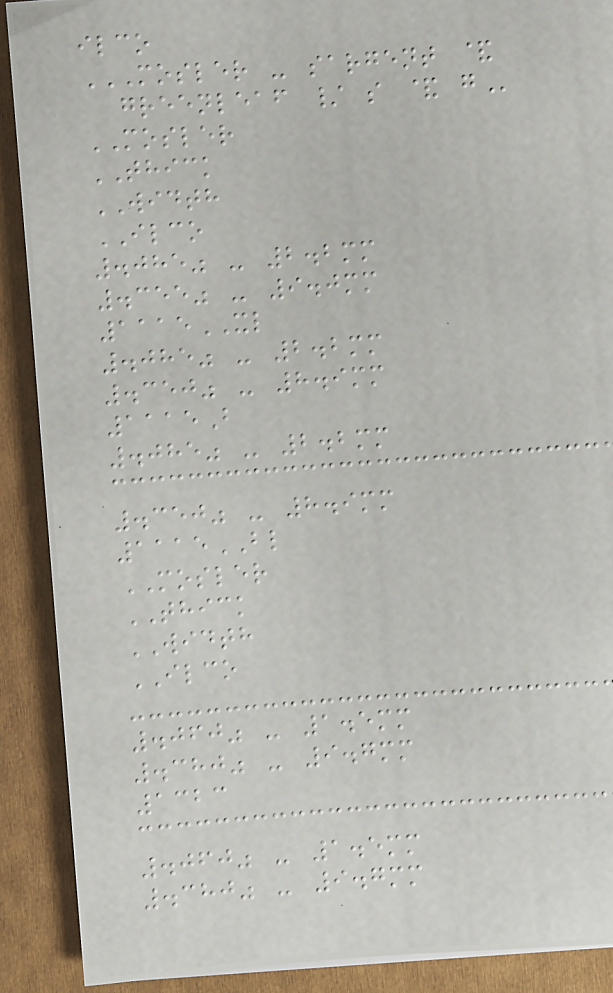ilco
MOSLER - SARGENT &
GREENLEAF / S & G
MOSLER
THICK
WIDTH
ILCO
.085" - 2.2mm
.355" - 9.0mm
1115XL
.085" - 2.2mm
.350" - 8.9mm
1115B
.085" - 2.2mm
.350" - 8.9mm
1115BL
MOSLER
THICK
WIDTH
ILCO
.060" - 1.5mm
.380" - 9.7mm
1323
.060" - 1.5mm
.380" - 9.7mm
